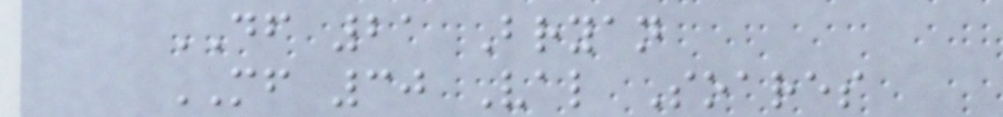DF 21 Bryan
MF 30 Val Soares
